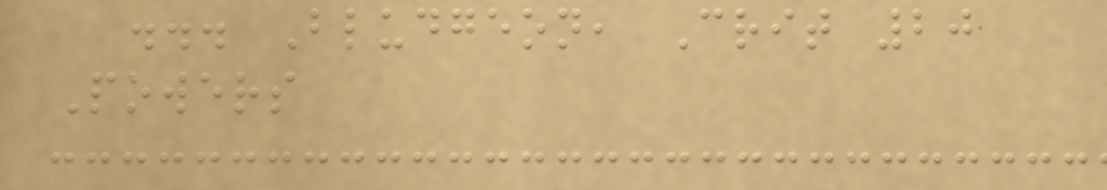... Bludgeon, Crit 20
Powers
